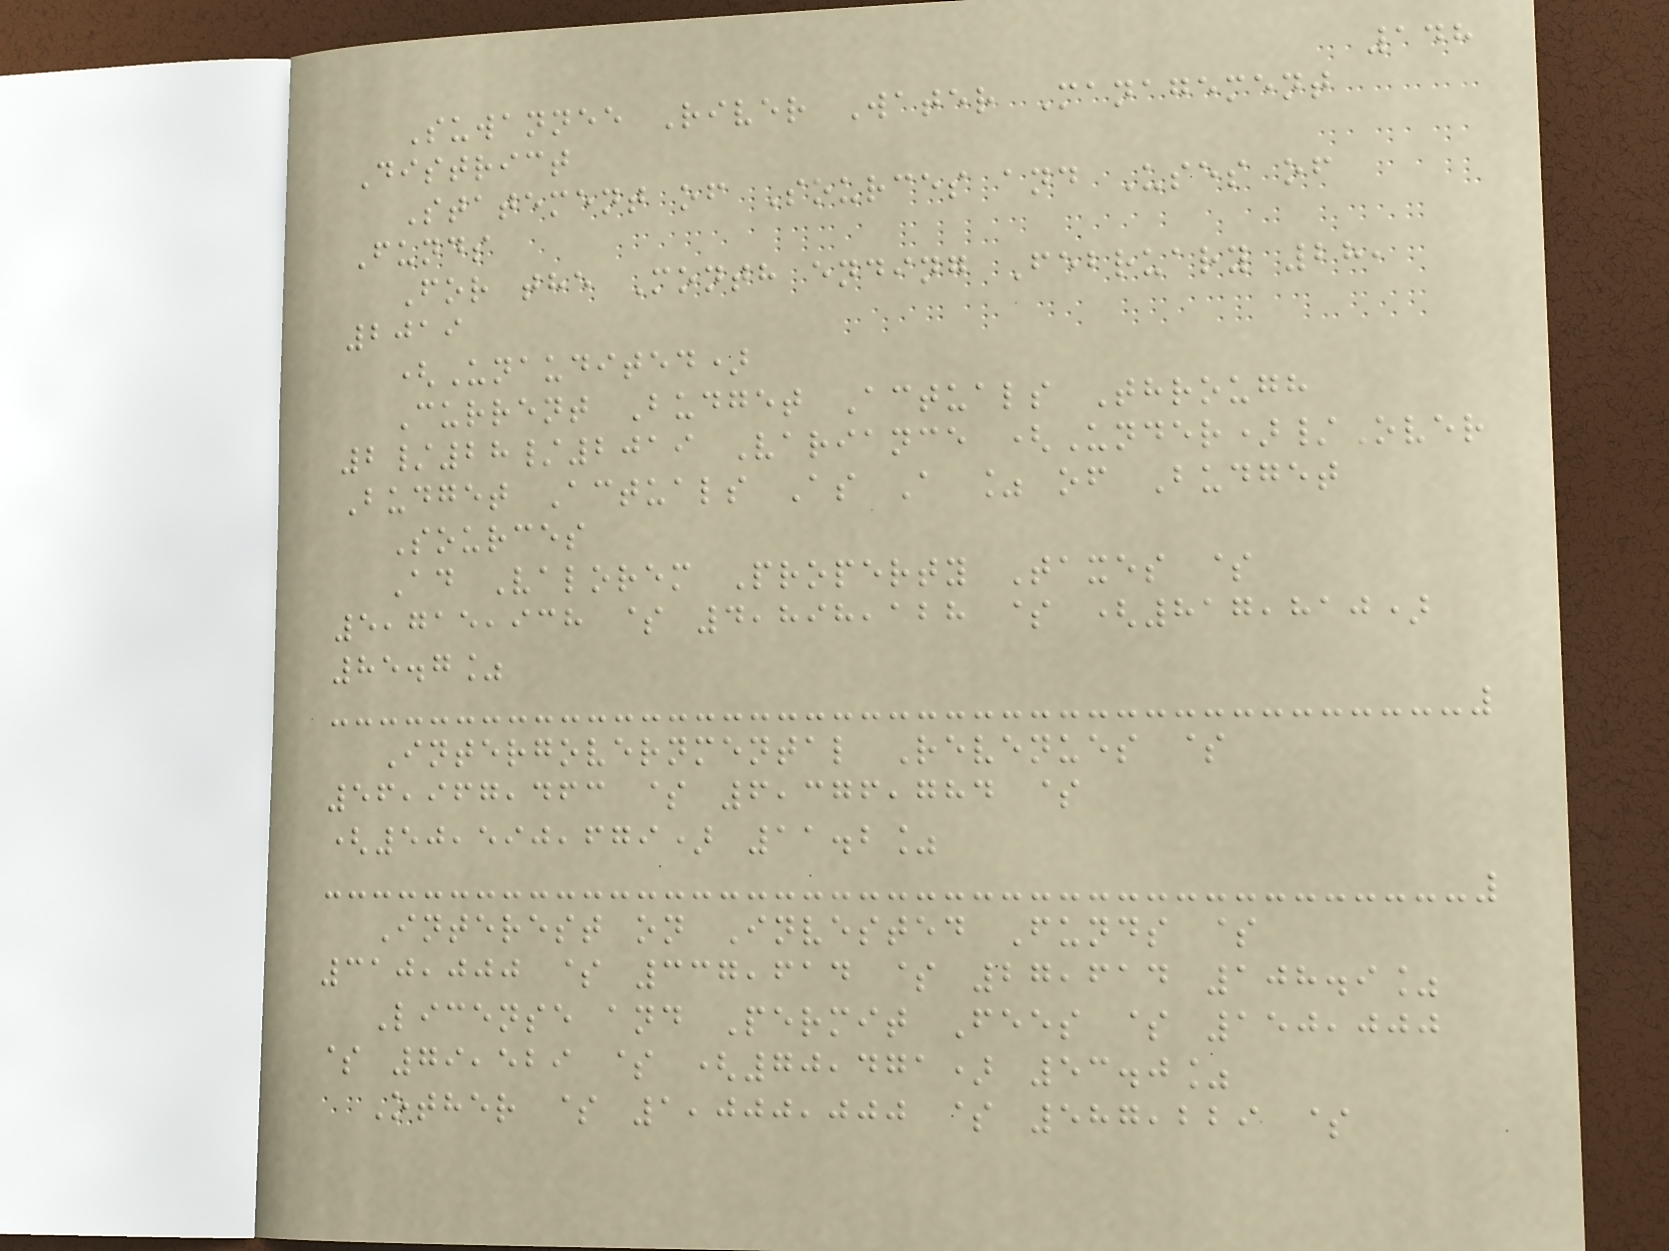148
Suwannee River Water Management
District
Statement of Sources and Uses of
Funds
For the Month ending February 28,
2019
(Unaudited)
Current Budget Actuals Through
2/28/2019 Variance (Under)/Over
Budget Actuals As A % of Budget
Sources
Ad Valorem Property Taxes $
5,715,938 $ 4,898,128 $ (817,810)
85.7%
Intergovernmental Revenues $
56,967,463 $ 6,376,784 $
(50,590,679) 11.2%
Interest on Invested Funds $
310,000 $ 337,614 $ 27,614 108.9%
License and Permit Fees $ 150,000
$ 79,529 $ (70,471) 53.0%
Other $ 1,000,000 $ 587,229 $
